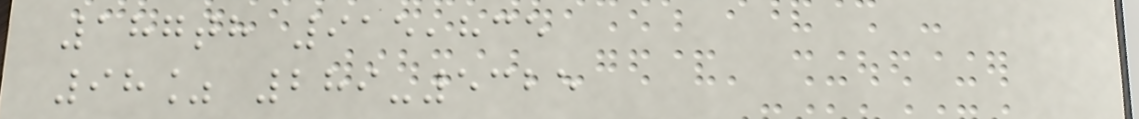187th 915,835
98% 289-5325
